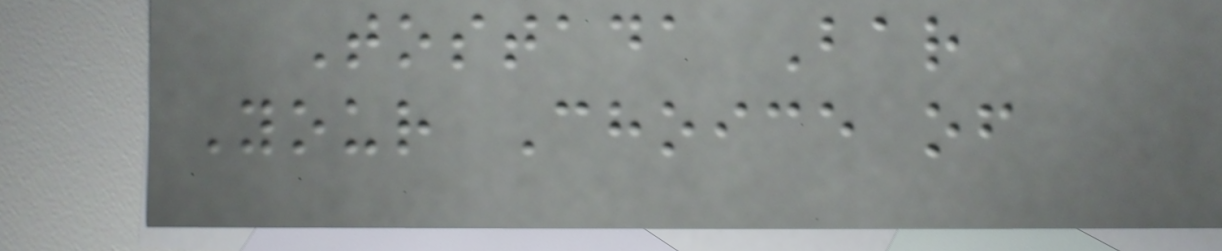Tostada Bar
Your Choice of
